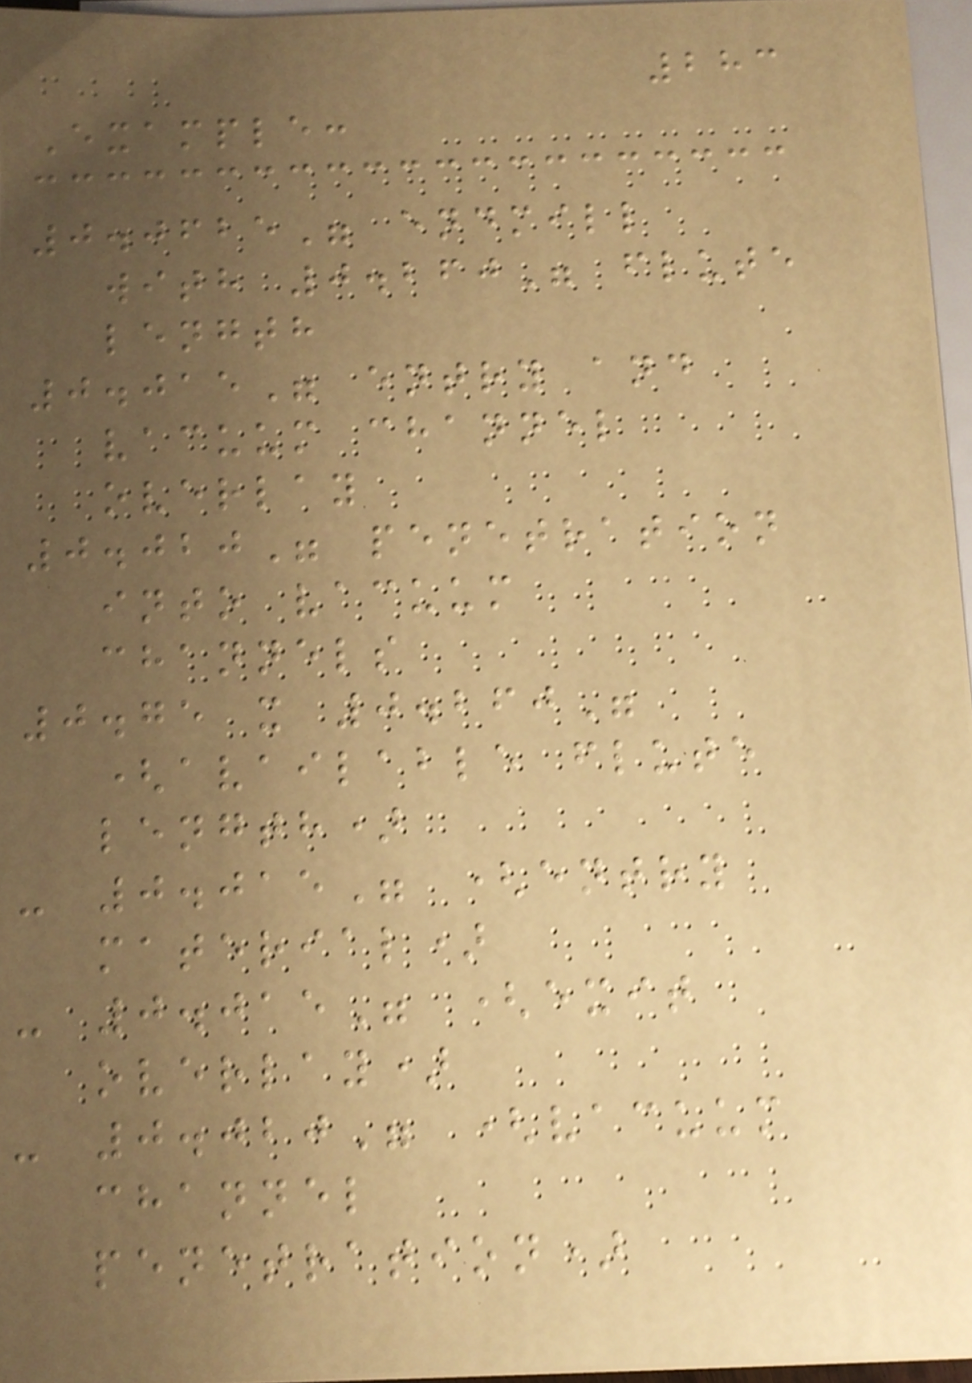283
Example:
0.0625" endmill
with 0.260" flute
length
0.015" entry and
vacuum channel
overlay
0.020" penetration
into vacuum
channels
0.75 x 0.260"
(available flute
length)
- 0.015" (entry
material)
- 0.015" (exit
overlay)
- 0.020" (vacuum
channel
penetration)
